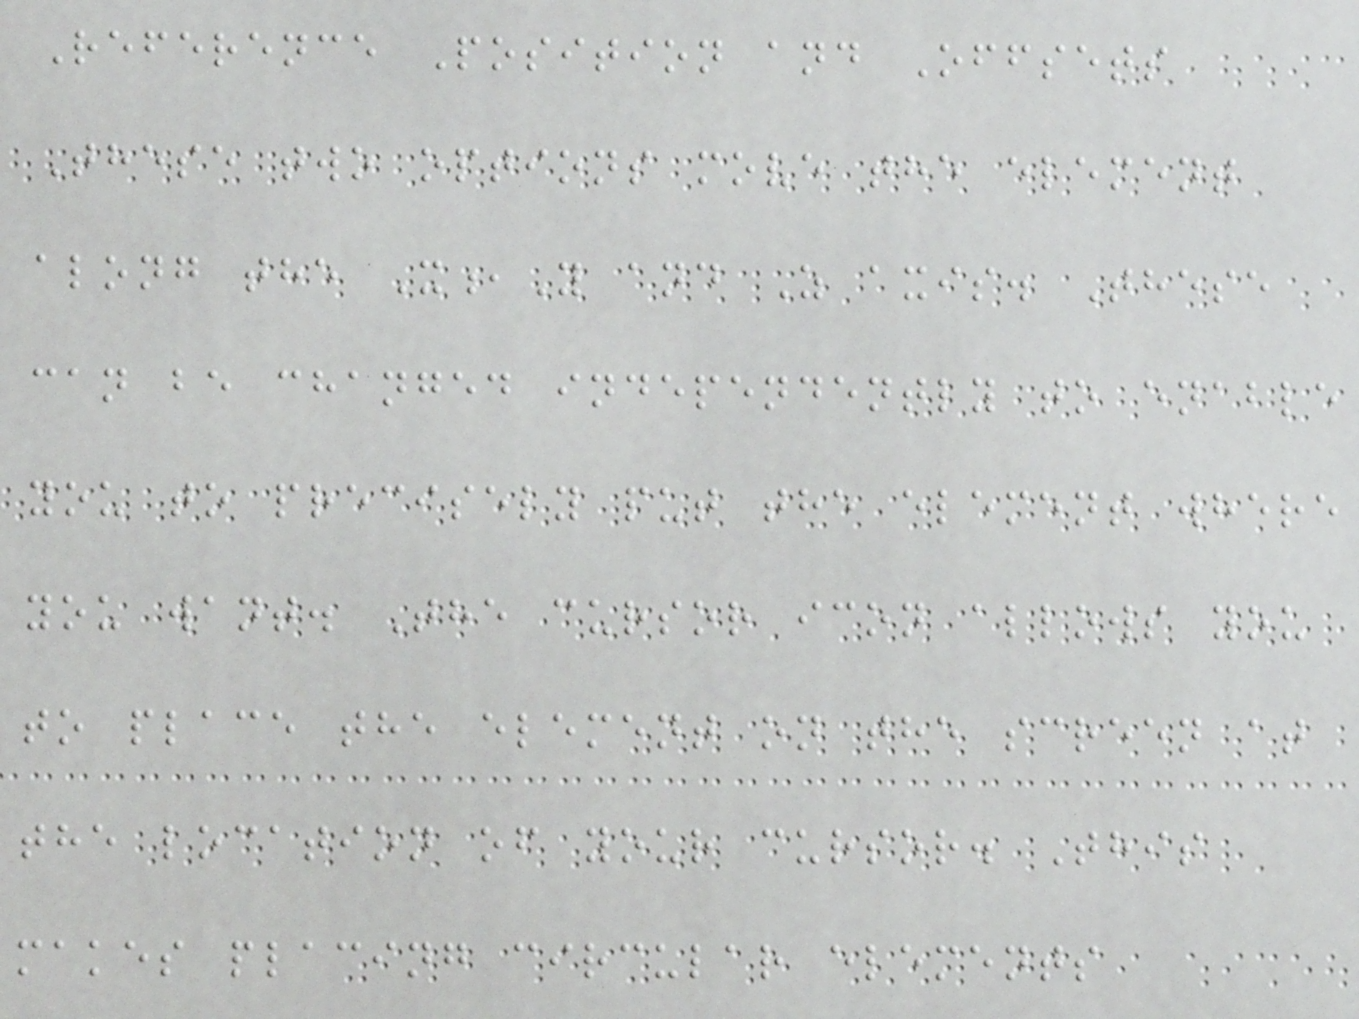Reference Position and Offsets
These two options move the element
along the X,Y and Z axis. These
can be changed independently to enable
you to precisely put the element where
you want. The cursor icon allows you
to place the element on the screen at
the location of your cursor. This
makes placing circular elements
